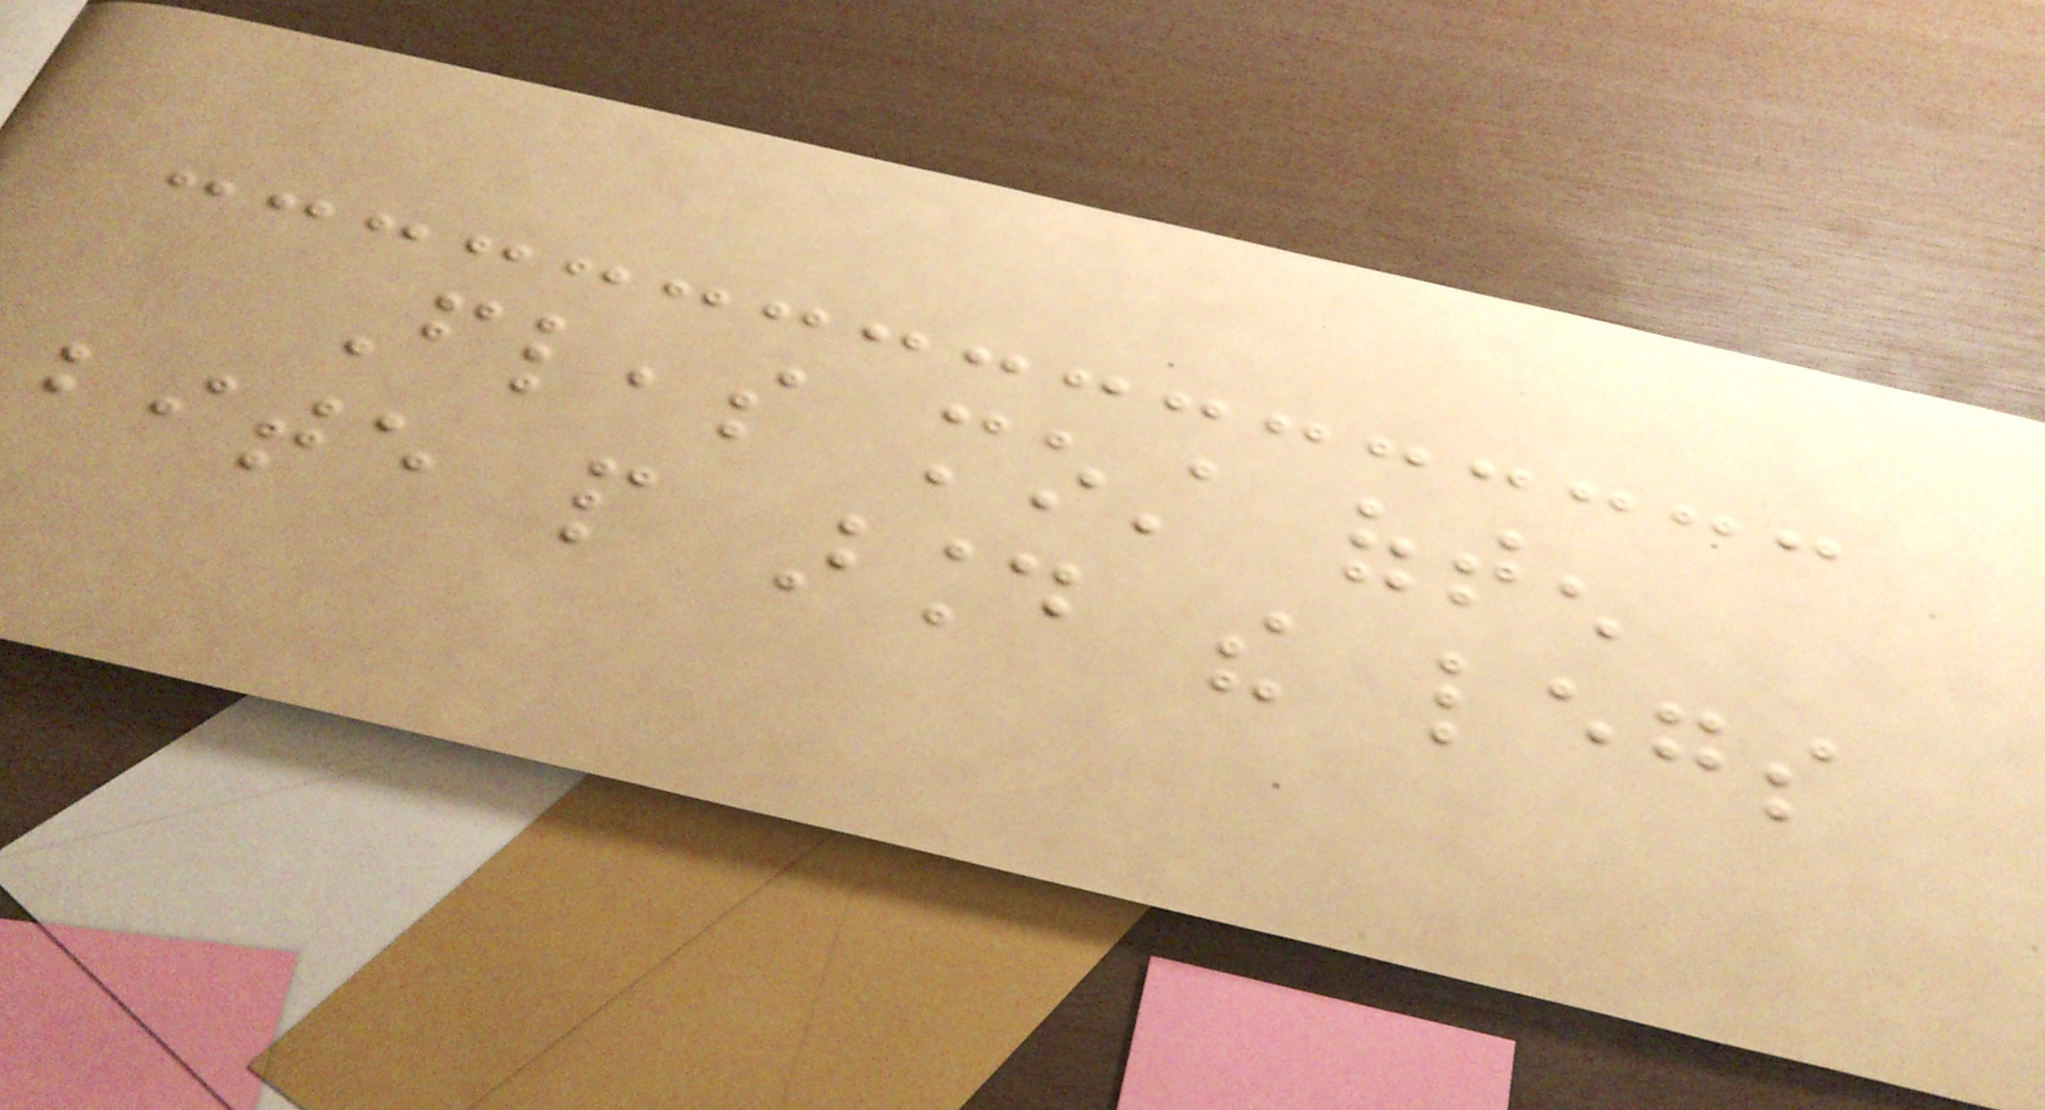Fleas most often
bite people around the legs
